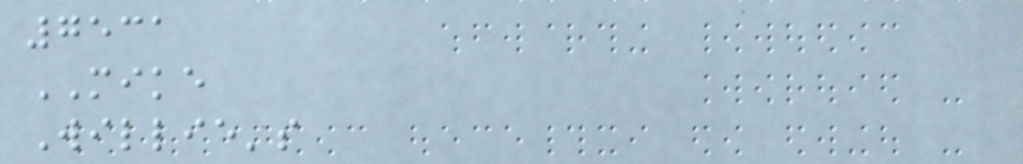7531
MIKE
Willie's
